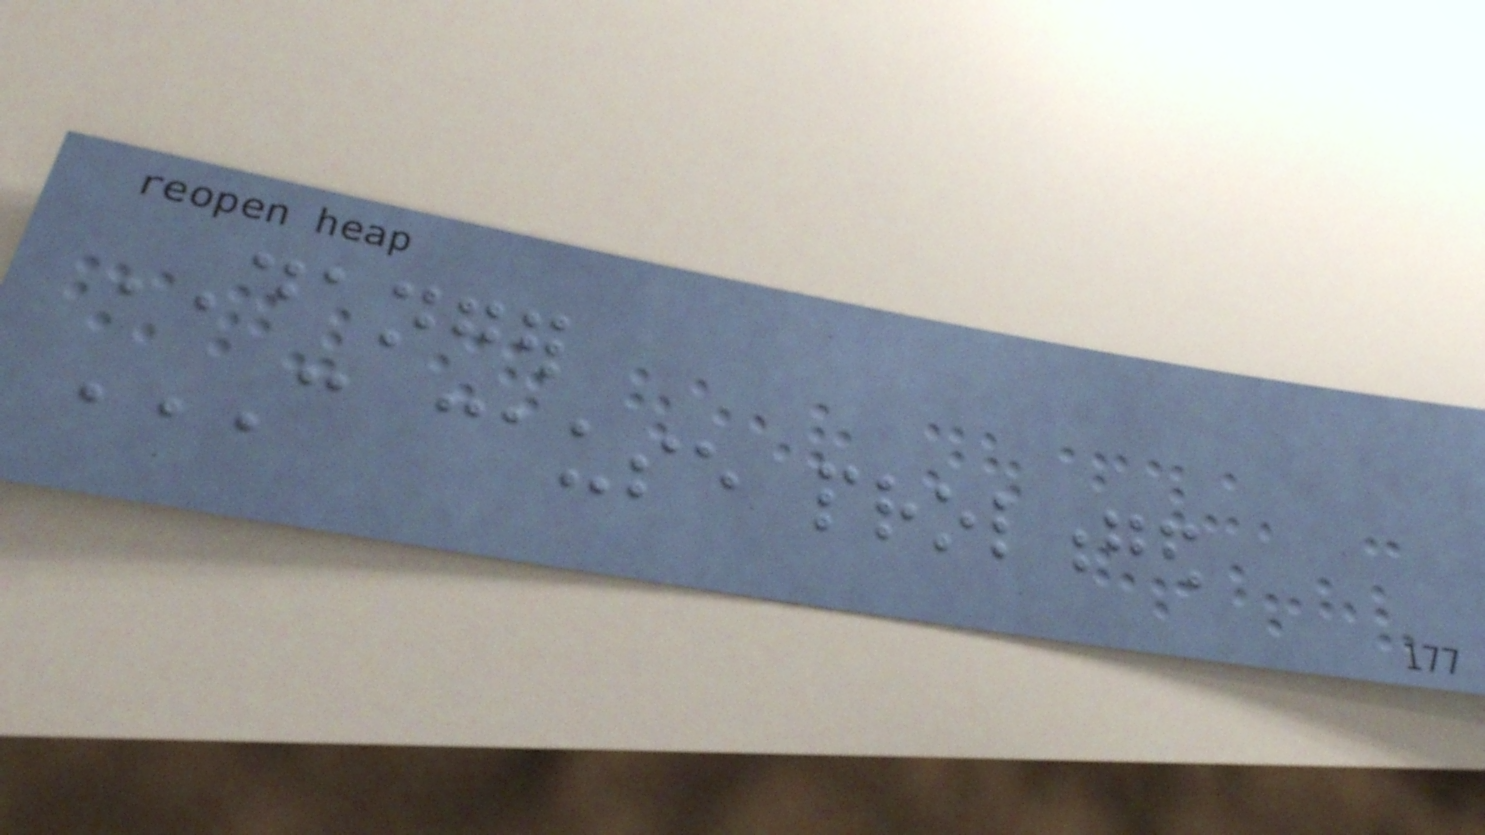DANGER
CAN CAUSE PROLONGED
